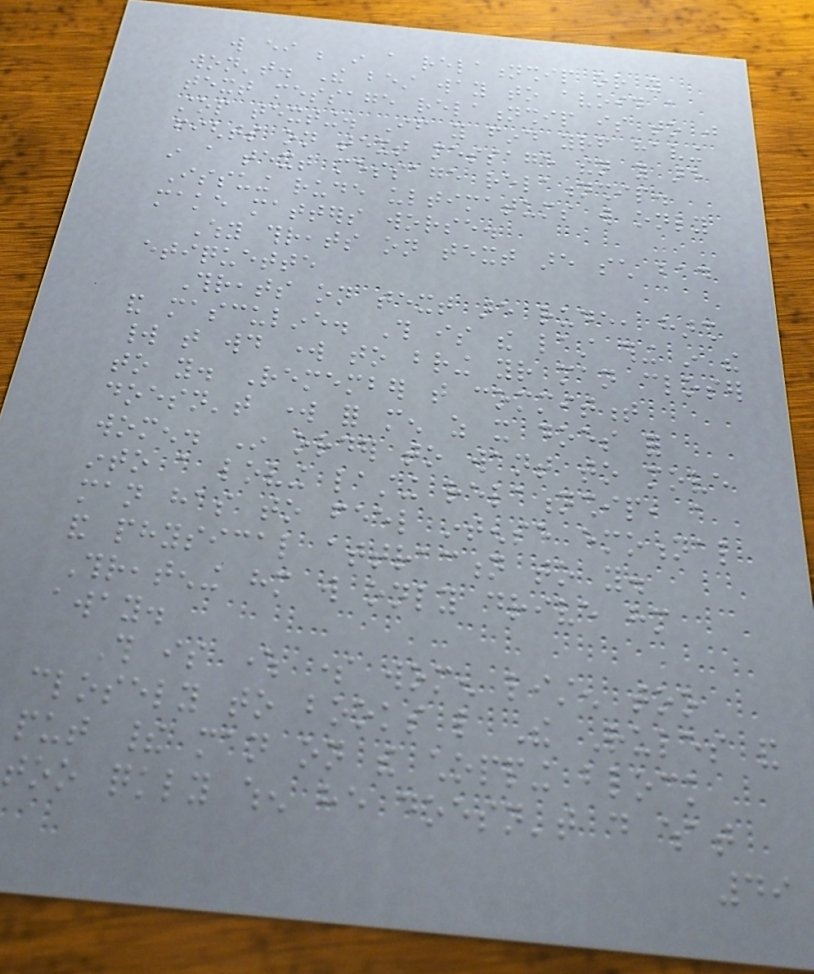will either be in a relationship or you
won't. The best way to avoid a
text message relationship is to just
stop texting. If you find yourself having
fights on text message then you are
in a text message relationship.
Issuing rude ultimatums will only
make matters worse.
Why threats on text are such bad
etiquette
Threats on text are rude, harsh
and masculine. This is the last thing in the
world that would work to bring your man closer
to you. Remember that commitment
doesn't work for men as it does for
women. In order to want to move
into a loving lasting relationship, a
man has to feel intense emotional
and physical attraction to you.
Threatening him will only drive him
away.
This is where some women listen too
closely to books like The Rules and
put their man on the chopping block
too quickly when he doesn't do what
49
